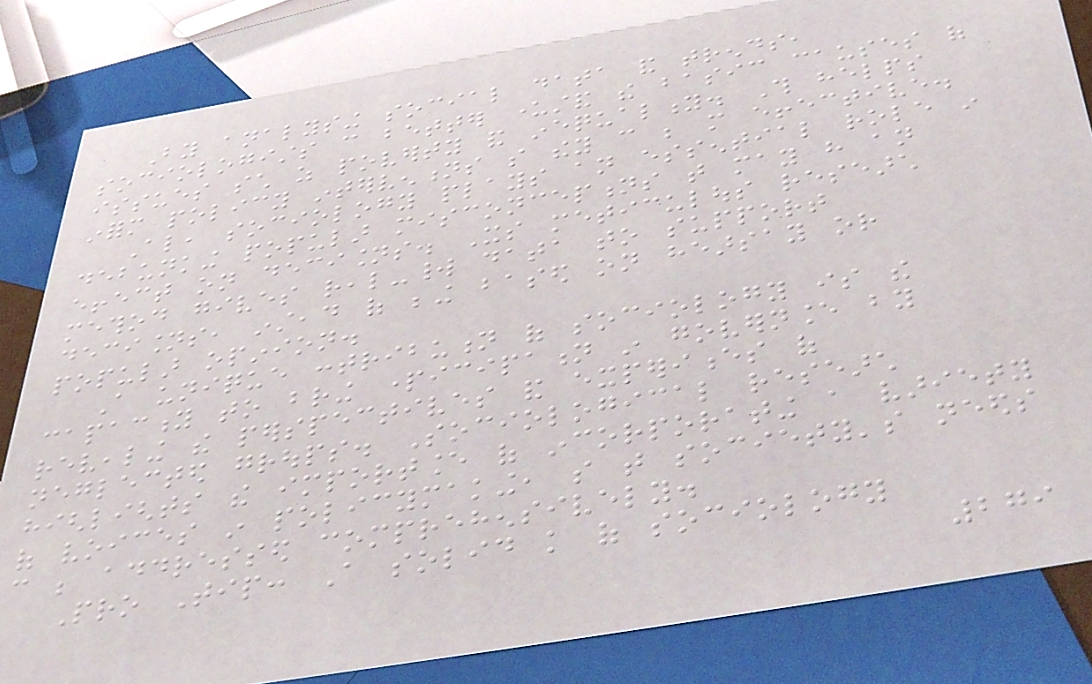By analysing social data and trends,
sociologists can better understand the basic causes of
issues such as poverty and inequality. This helps
inform policy interventions so they can be more effective.
Also, sociology plays an essential role in
debunking popular misconceptions that may have an
effect on decisions. Its meticulous research
method gives real-world data to support
decisions, instead of being based on hearsay or
popular opinion.
A unique contribution of sociology is the
capacity to bring participation in governance by
revealing the perspectives and experiences of
neglected groups. Sociological research
highlights the importance of incorporating a variety
of voices in policymaking, so that society's needs
can be addressed comprehensively.
Pro Tip: A solid knowledge of sociology
279
